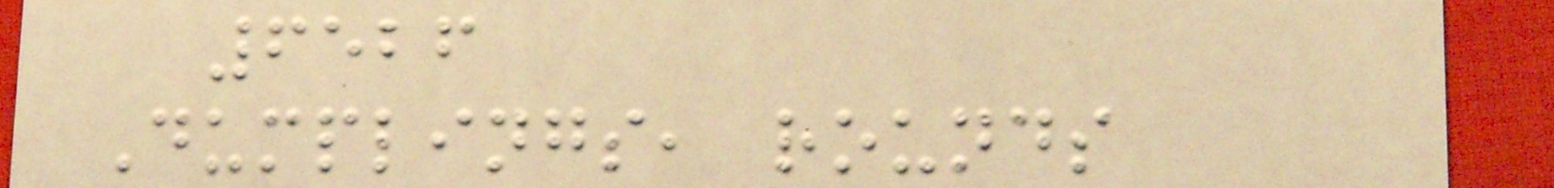6526
Dumplings, rounds
